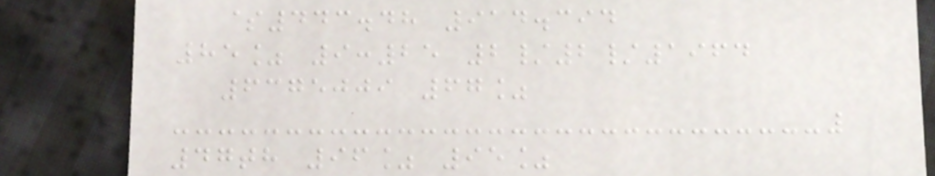$443.48 914.394
85% 9:25 2/2/1964
6375009 67%
47th 96% 95%
